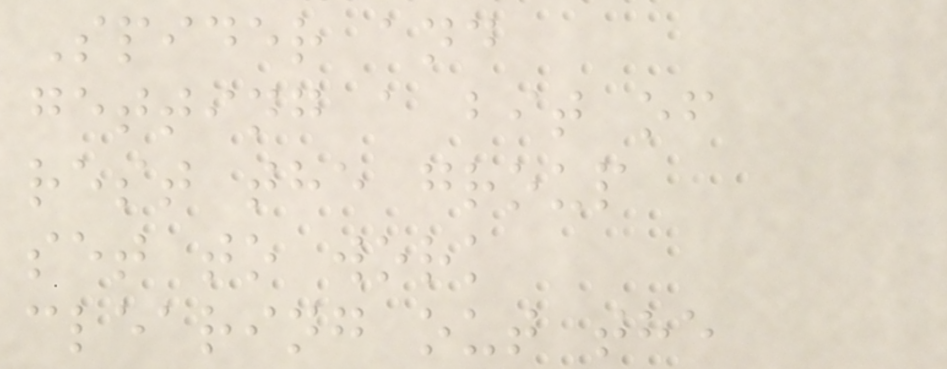Spider and
getting a bit of
rest the group
set to work
clearing out the
